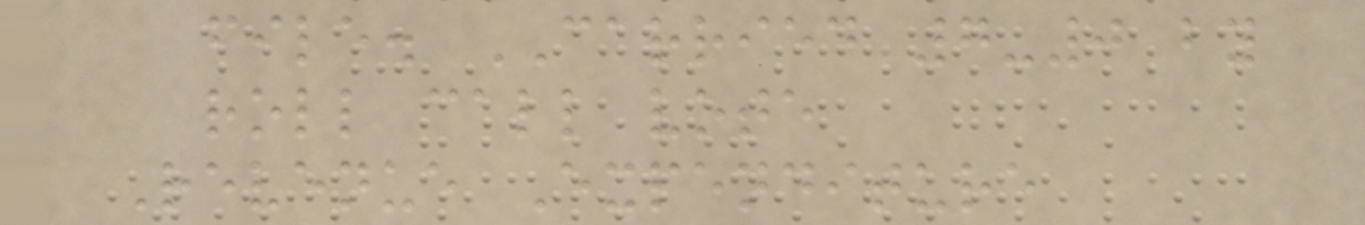file. CARRIED 7-0 by
roll call vote
Revenue Expenditure
